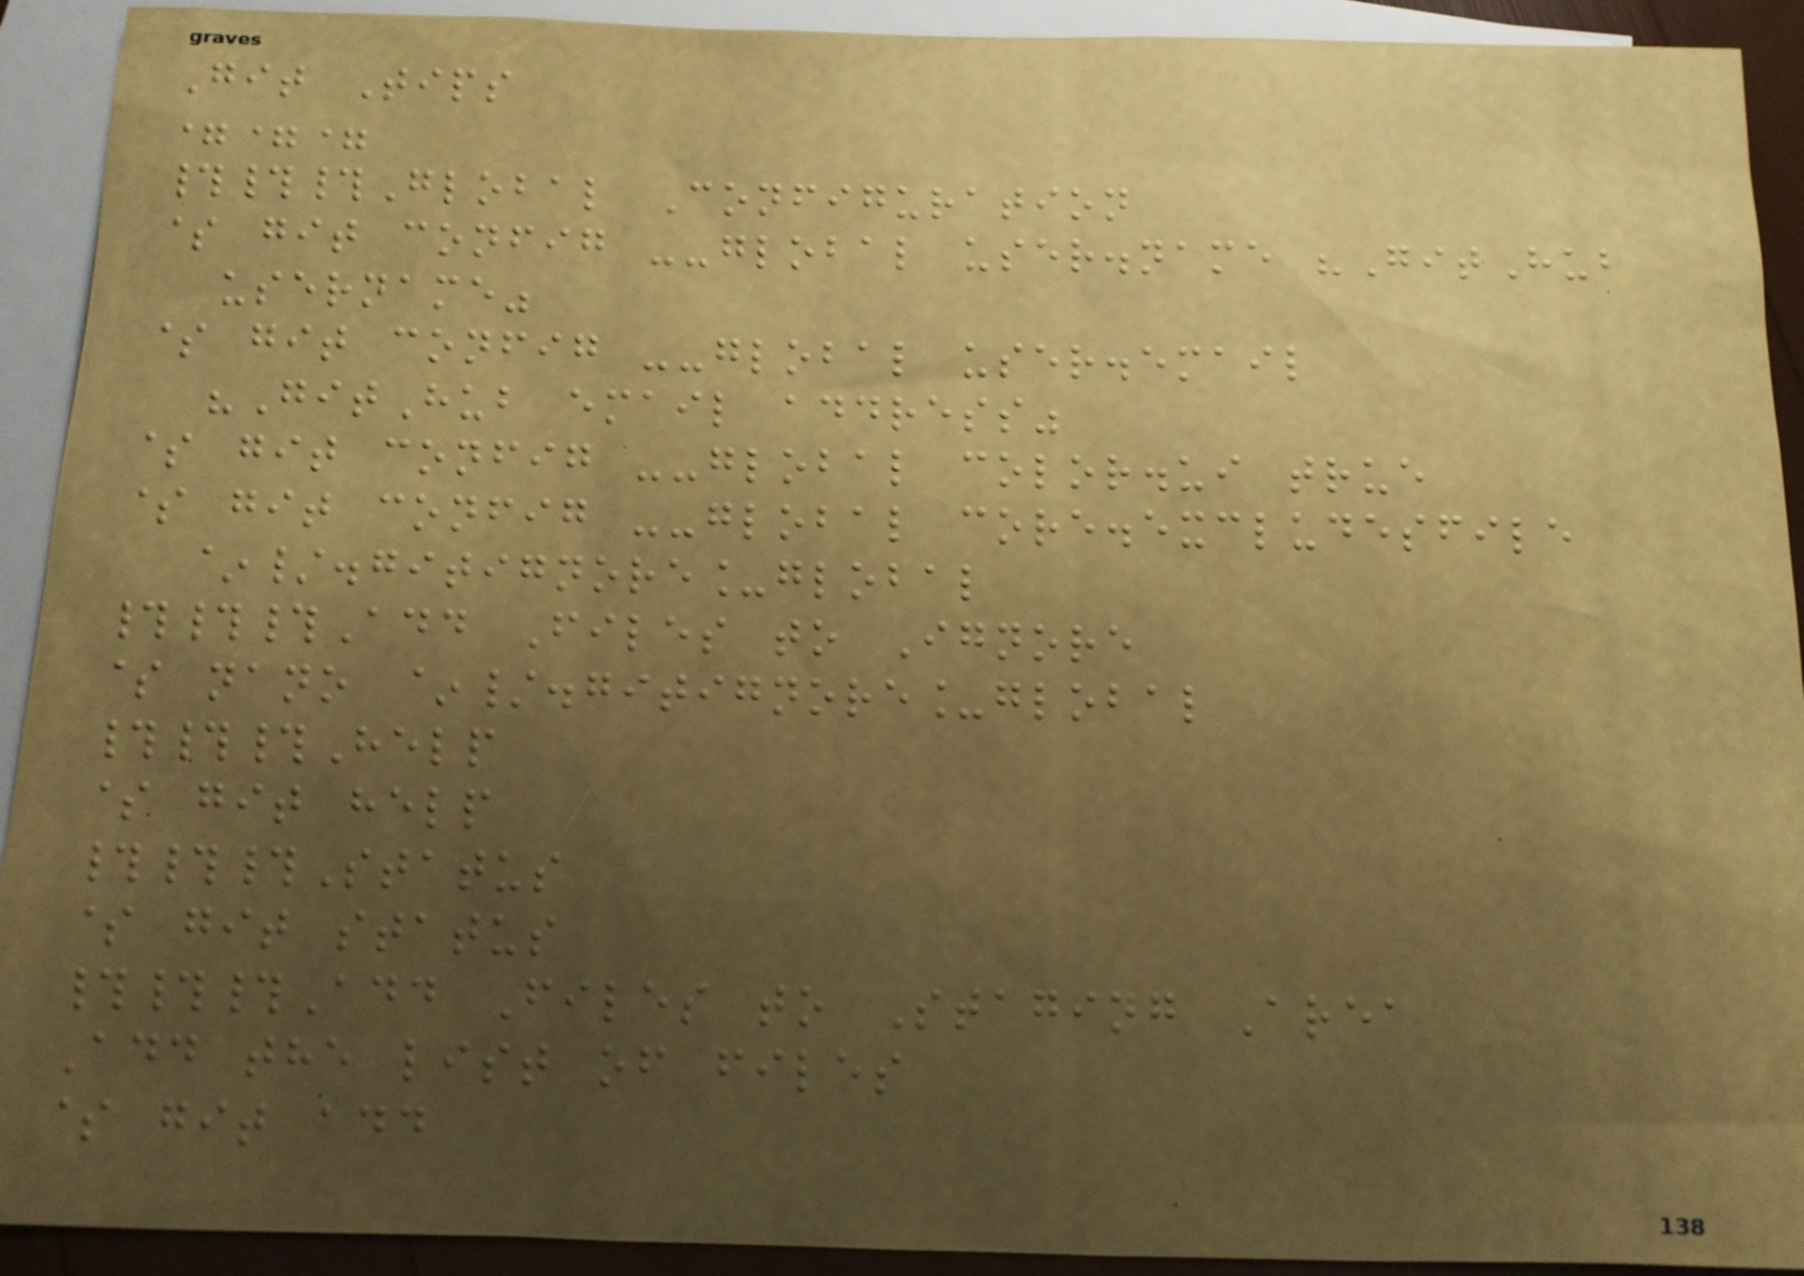Git Tips
===
###Global Configuration
$ git config --global user.name "GitHub
username"
$ git config --global user.email
"GitHub email address"
$ git config --global color.ui true
$ git config --global core.excludesfile
~/.gitignore_global
###Add Files to Ignore
$ nano ~/.gitignore_global
###Help
$ git help
###Status
$ git status
###Add Files to Staging Area
Add the list of files
$ git add
